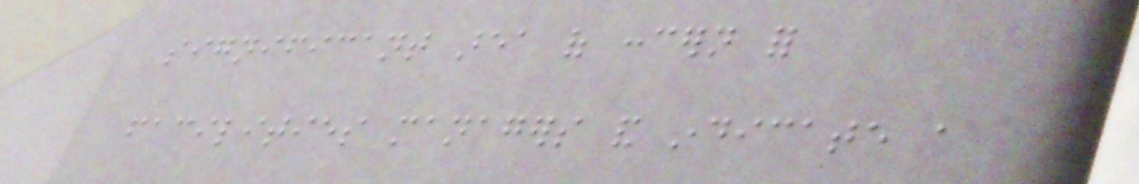significant area of concern for
facilities managers and indicate a
